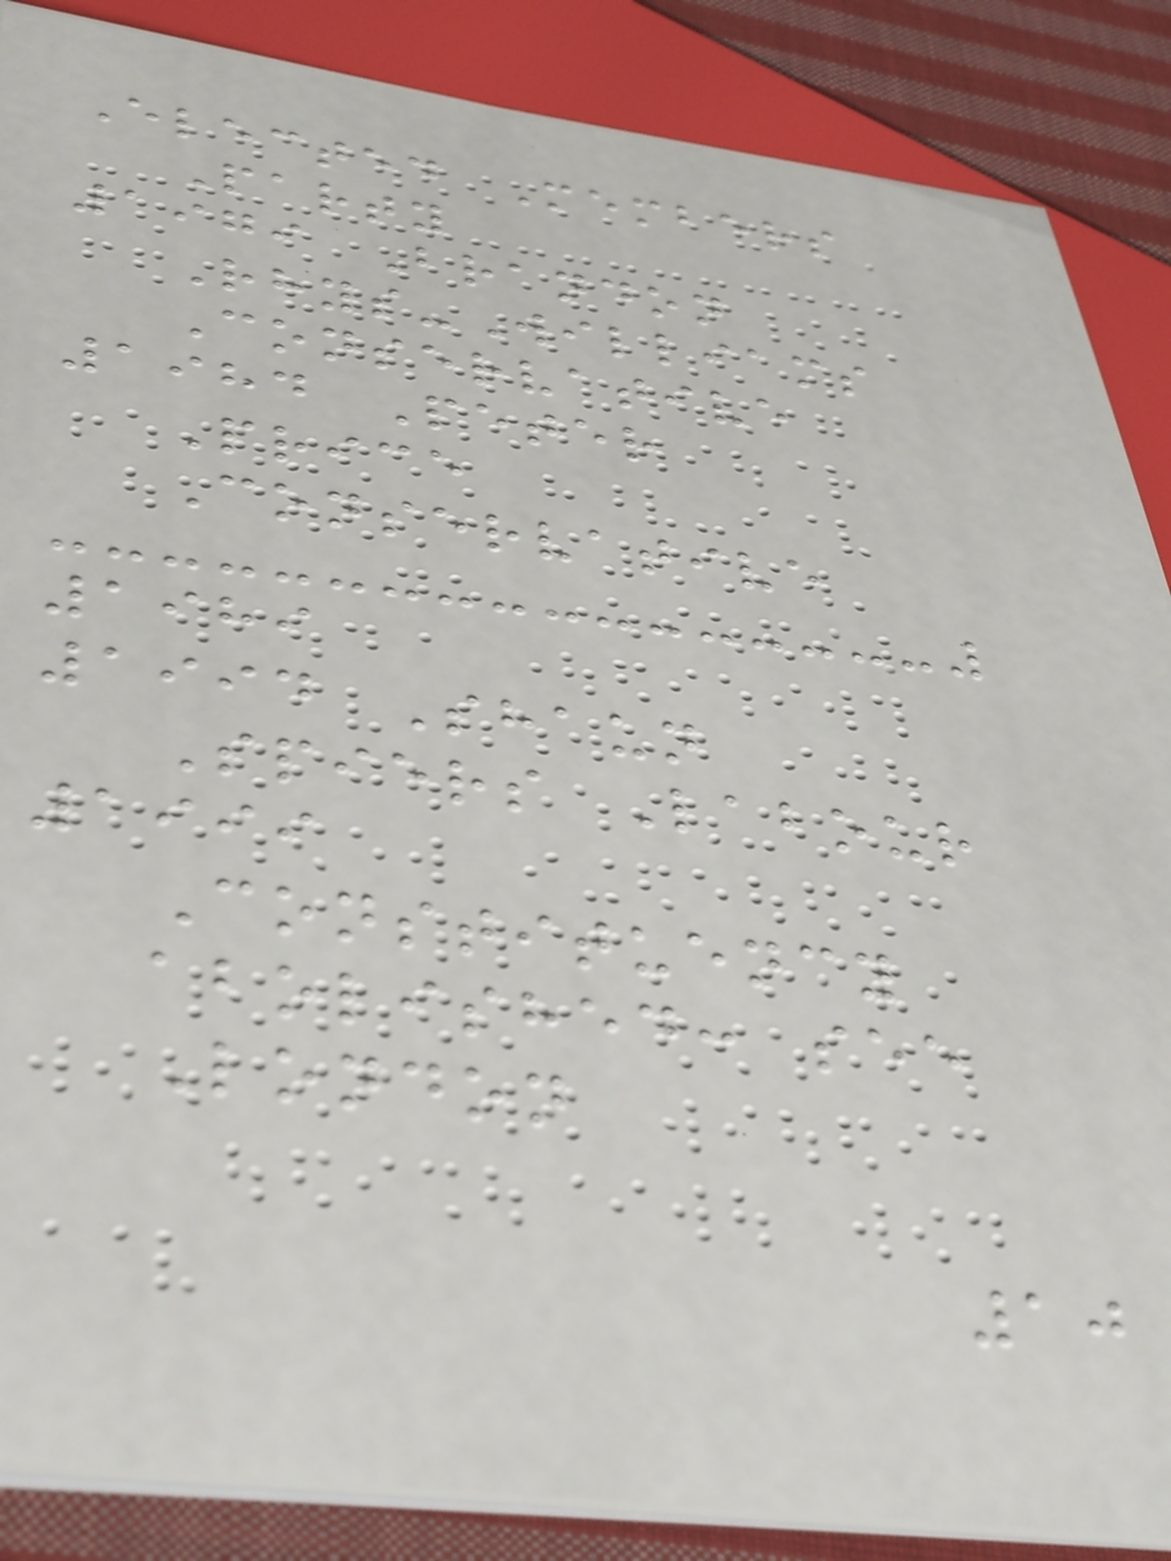Elected Members
Party
1979 Brandon
Rhys-Williams
Conservative
1984 Peter
Price
Conservative
1989
1994 Shaun
Spiers Labour
1999
Constituency
abolished: see
London
10
